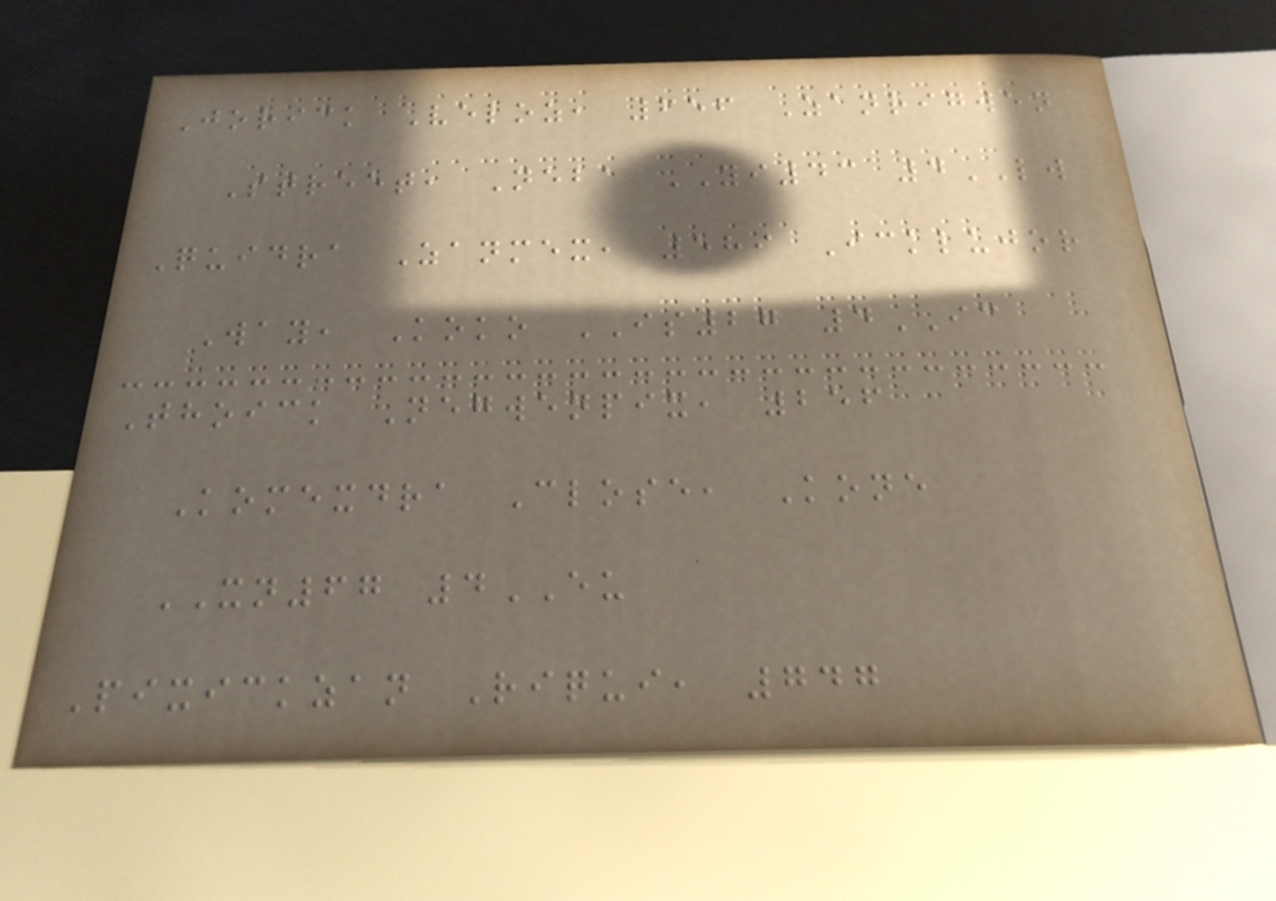Jorick Veloz, 656 Zanrigwen
Street, Neba YI43 4LW
Quidra Zanmex, 589 Icklujor
Way, Koko IS27 4IC
Thoick Negwenpix, 256
Komexdra Close, Kone
XN67 4EU
Pixickzan Riqui, 747
